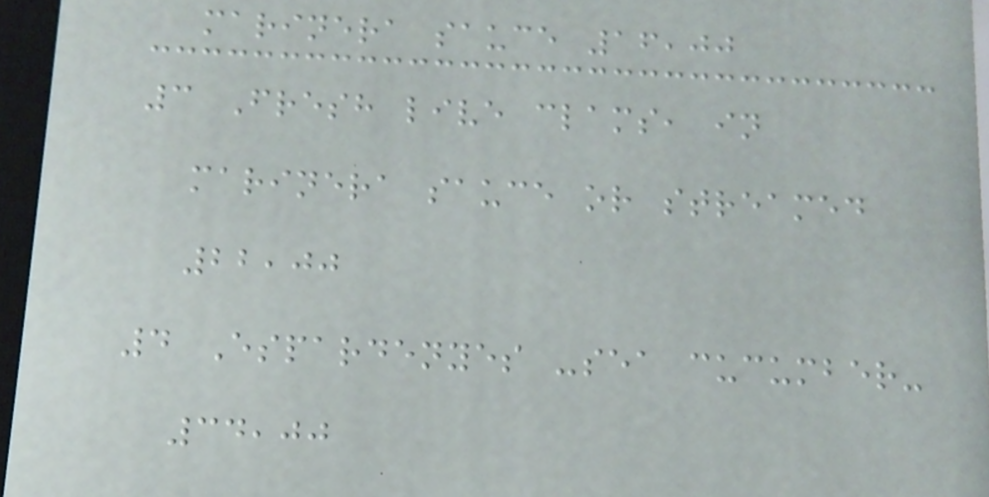marinera sauce 16,00
3 Fresh live clams, in
marinera sauce or streamed
22,00
4 Espardenyes -sea cucumber-
34,00
